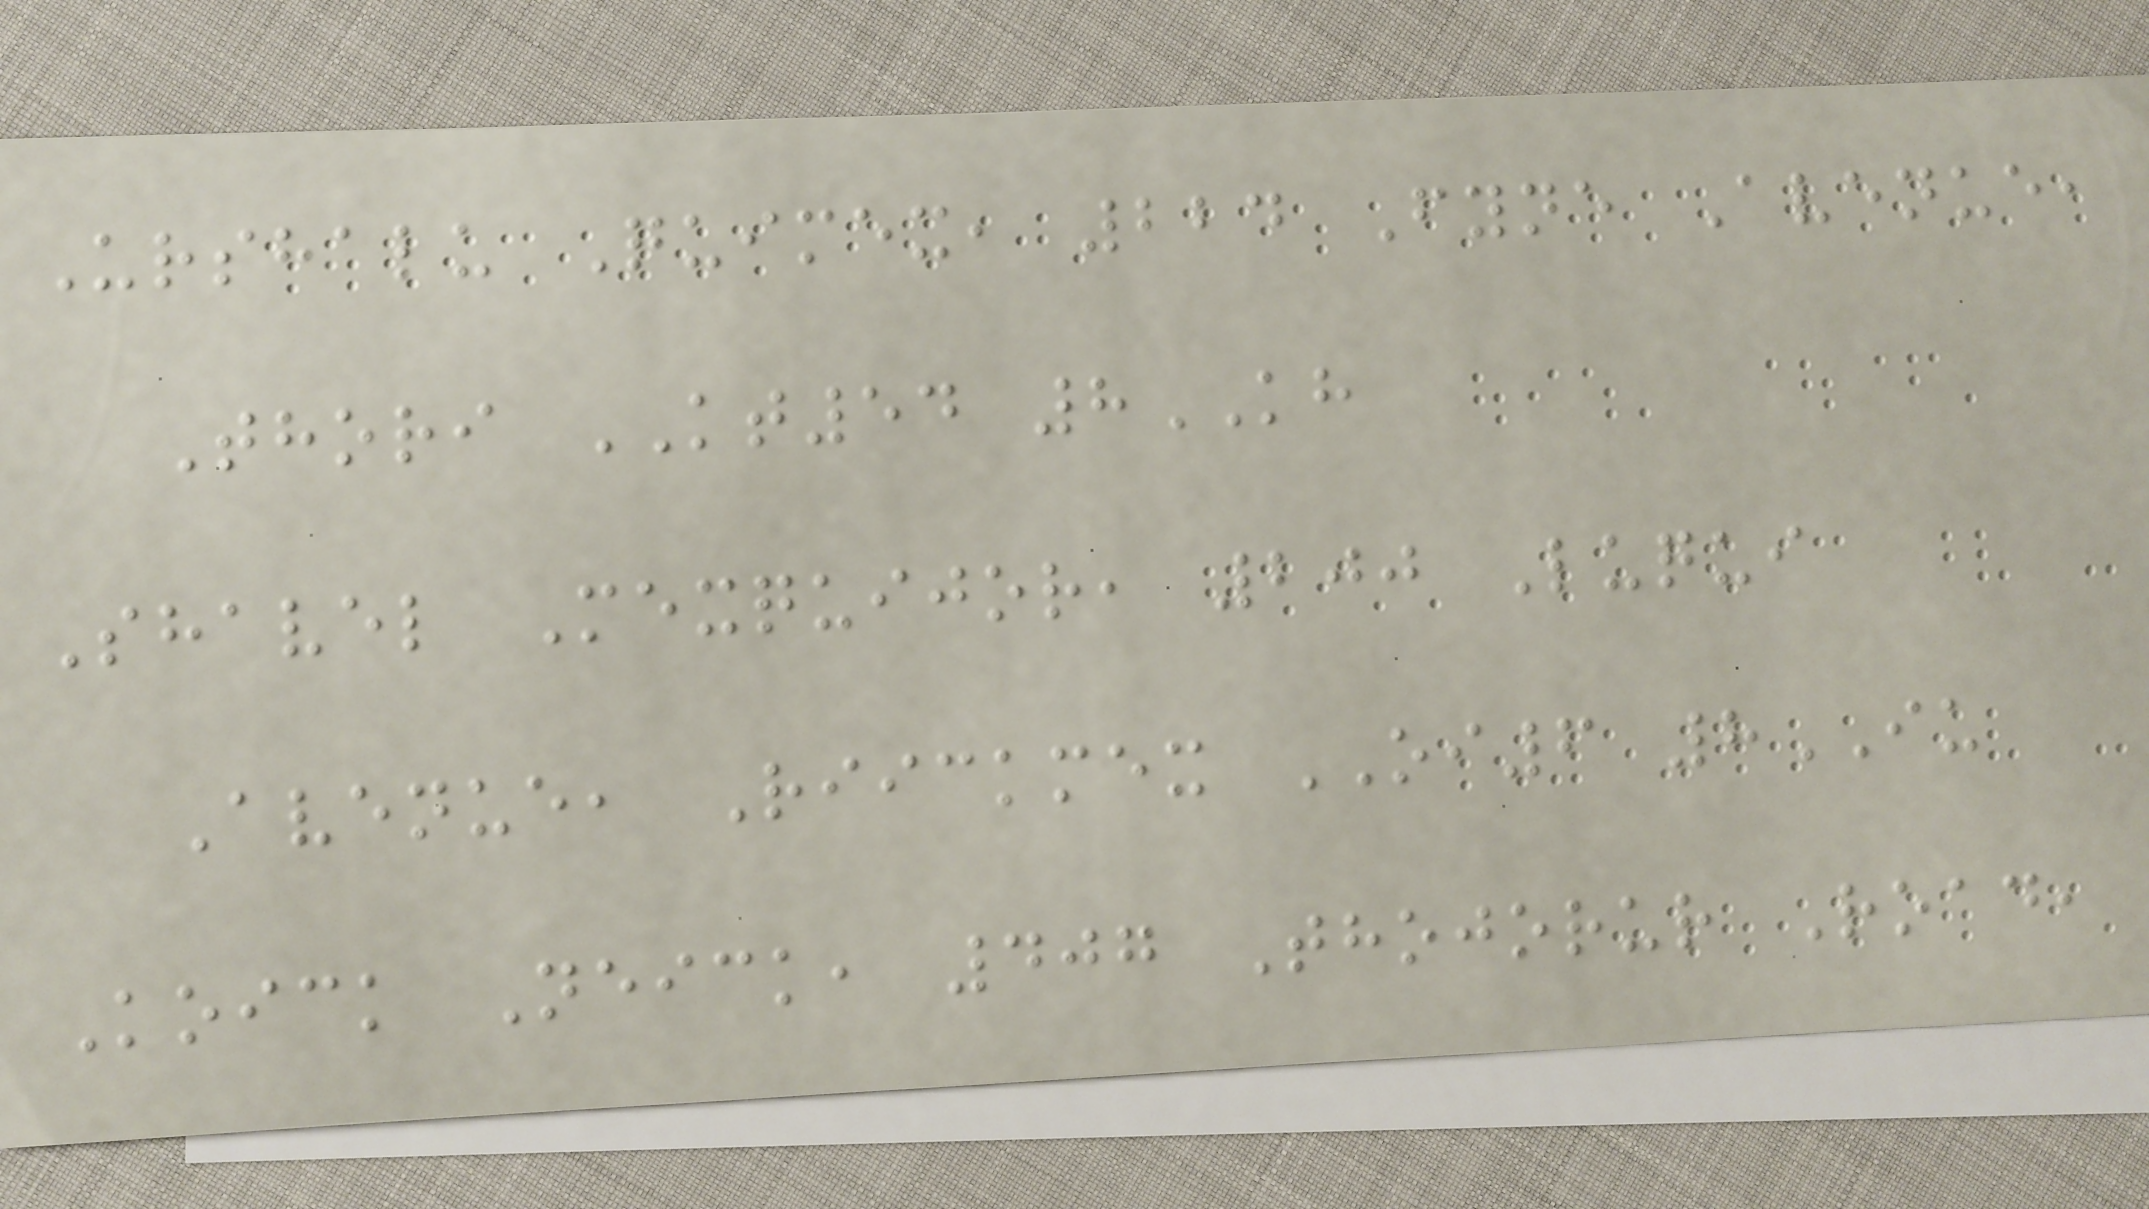Urshalu Quimex, 224 Fyne Avenue,
Thori KT54 8KH
Shavel Mexquijor, 200 Luqui
Avenue, Riickmex OI6 8IU
Koick Neick, 407 Thojorur Road,
